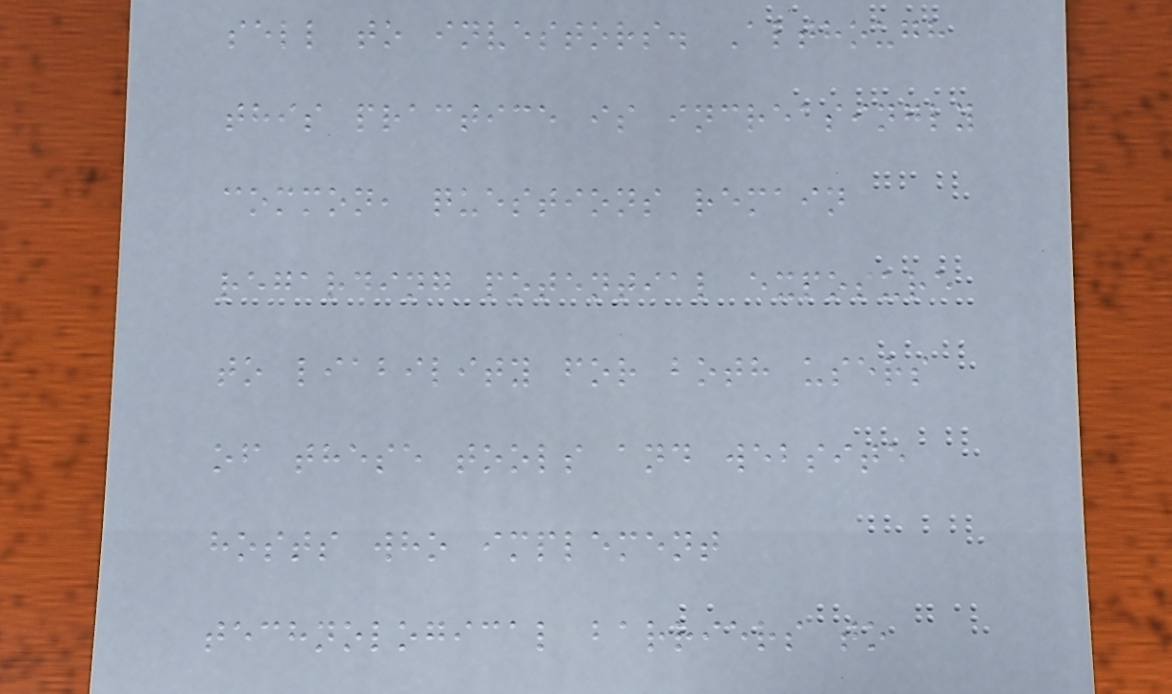sell to investors. Although
this practice is increasingly
common, questions remain
regarding potential exposure
to liability for both users
of these tools and website
hosts who implement
technological barriers to
